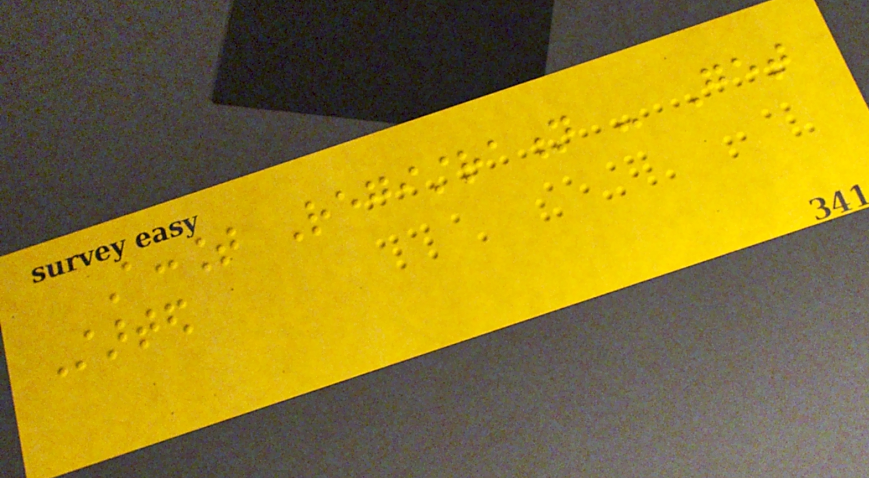Account Registration - Get
Started
